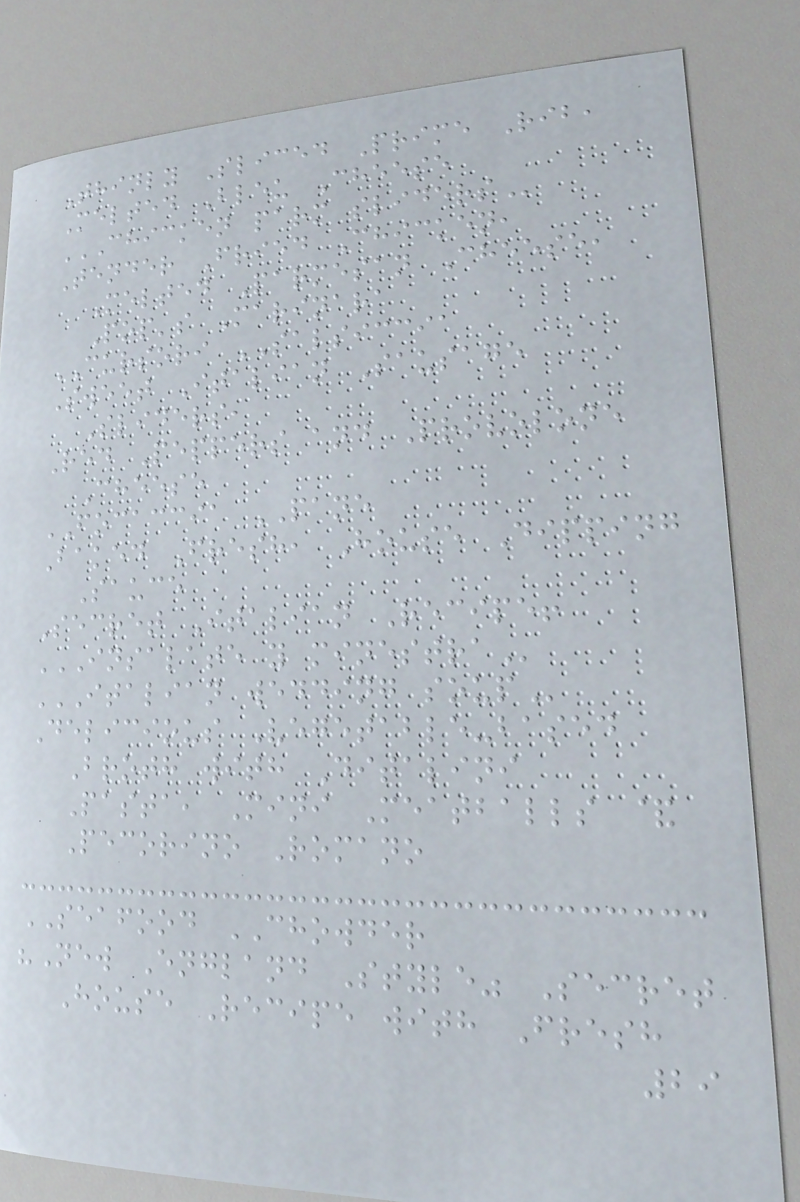Thinly Sliced Prime Rib,
Melted Bleu Cheese
CHICKEN PARM SLIDERS
Tender Fried Chicken,
Melted Parmesan Cheese,
Pop's Marinara
CURSORI SALSICCIA
Sweet Italian Sausage
Sliders,
Red Peppers and Provolone
Cheese
FOCACCIA PANE
Baked Fresh, House Dipping
Sauce
Secret Italian Recipe!
INSALATE Y MINESTRA
ITALIAN WEDDING SOUP
Delicious Vegetable-based
Broth with Ditalini
Pasta, Mini Meatballs &
Pecorino Romano
SEAFOOD CHOWDER
"New England Style" Secret
House Recipe with Fresh
29
